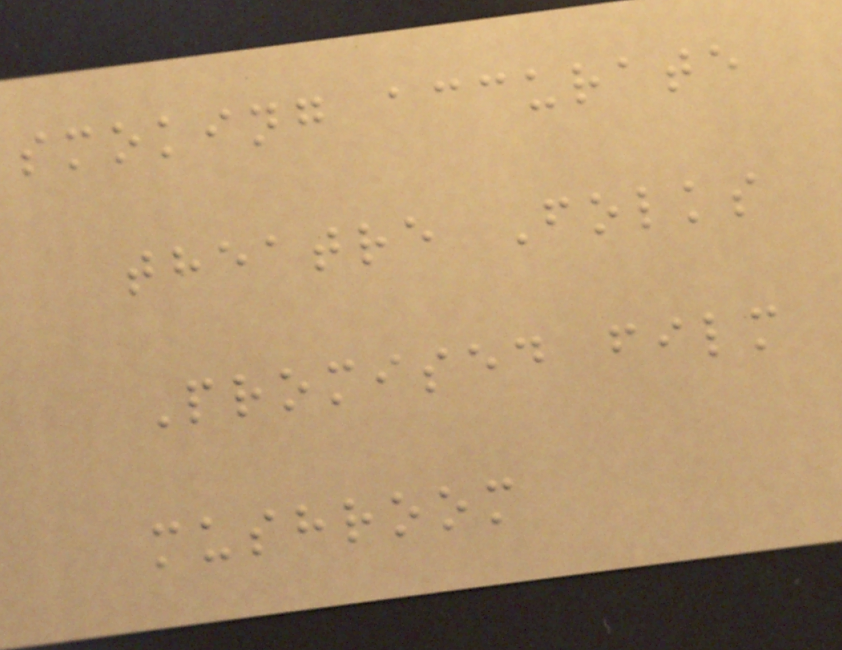smoking accurate
theatre Folks
Promised film
mushroom
